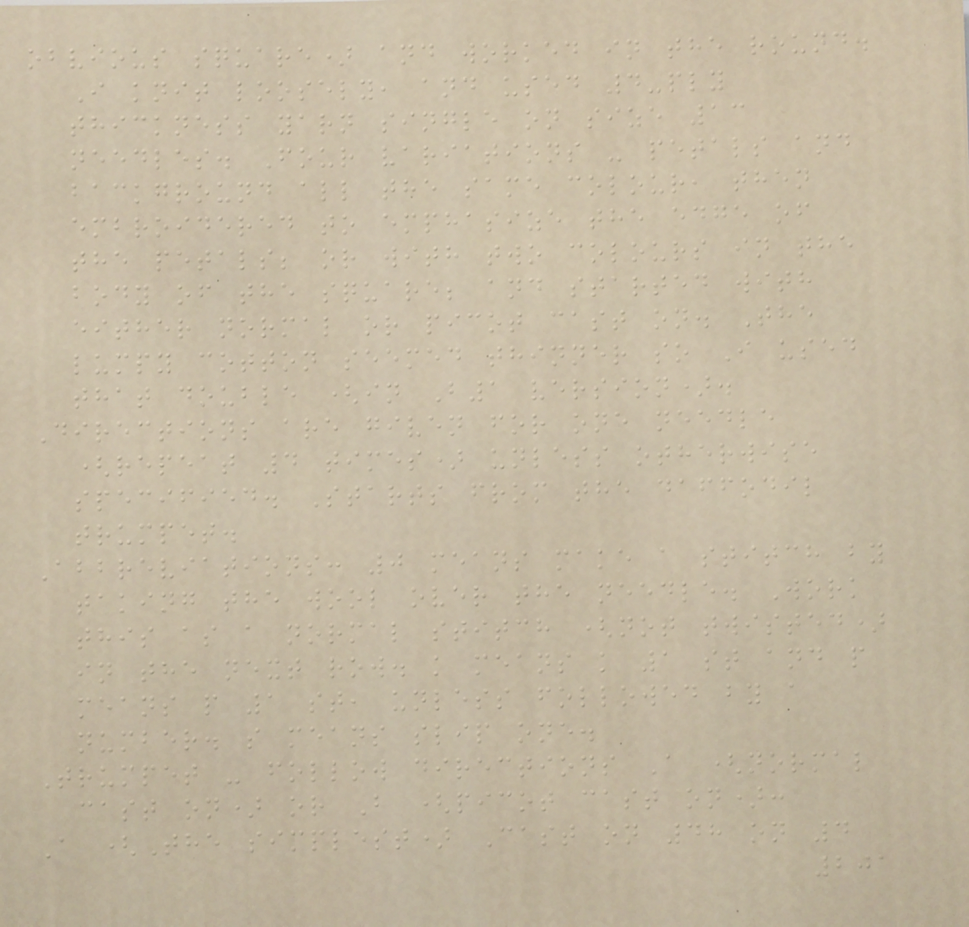obvious square) and worked in the round.
I knit loosely, and used 4-ply
thickness yarn single on size 13
needles. Four variations - petals and
background all the same colour, then
embroidered to emphasize the edge of
the petals; or with two colours in the
body of the square; and started with
either normal or picot cast on. The
lumpy cotton seemed thinner so I used
that double (in B1 version).
Directions are given for one needle
(repeat 4 times) unless otherwise
specified. Starts from the daffodil
trumpet.
Abbreviations: 0 means make a stitch by
taking the wool over the needle. Work
this as a normal stitch (not twisted)
in the next row. k means k 1 st and p
means p 1 st, unless followed by a
number. s means slip one.
Trumpet - follow directions A (normal
cast on) or B (picot cast on):
A (The simplest) Cast on 48 on 4
201
